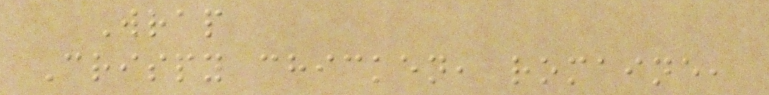Wrap
Crispy chicken, romaine,
